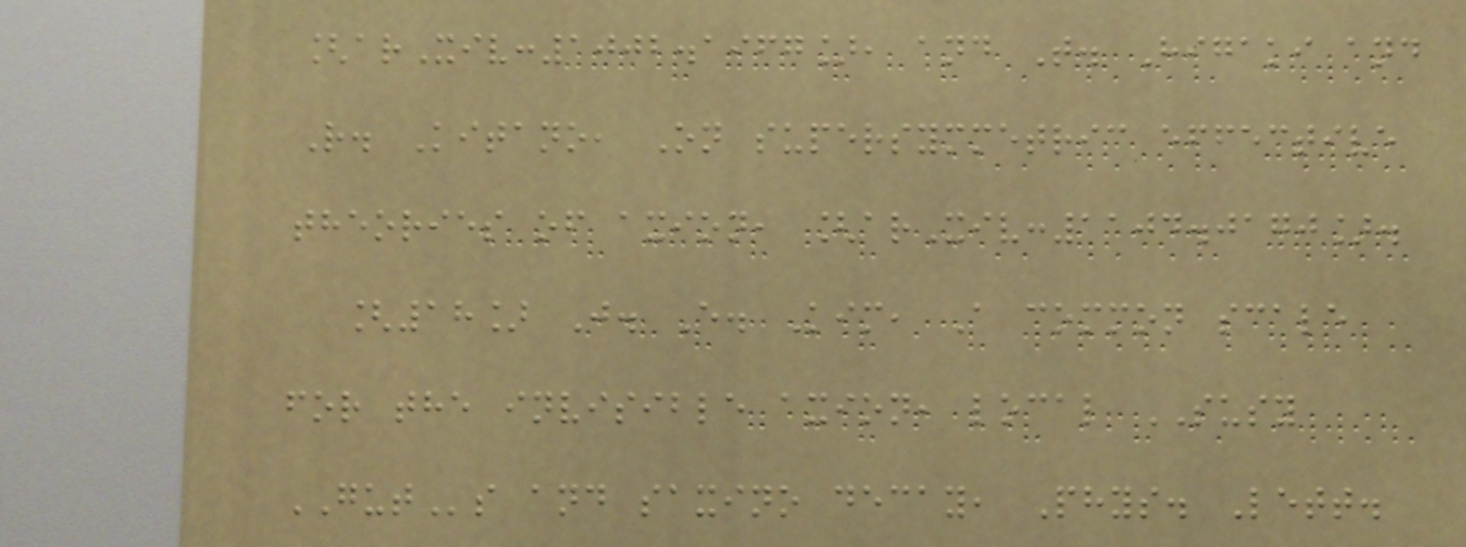[arXiv:1002.1967], and T. Higaki and
R. Kitano, On supersymmetric effective
theories of axion, [arXiv:1104.0170].
[18] J. E. Kim, A common scale
for the invisible axion, local SUSY
GUTs and saxino decay, Phys. Lett.
